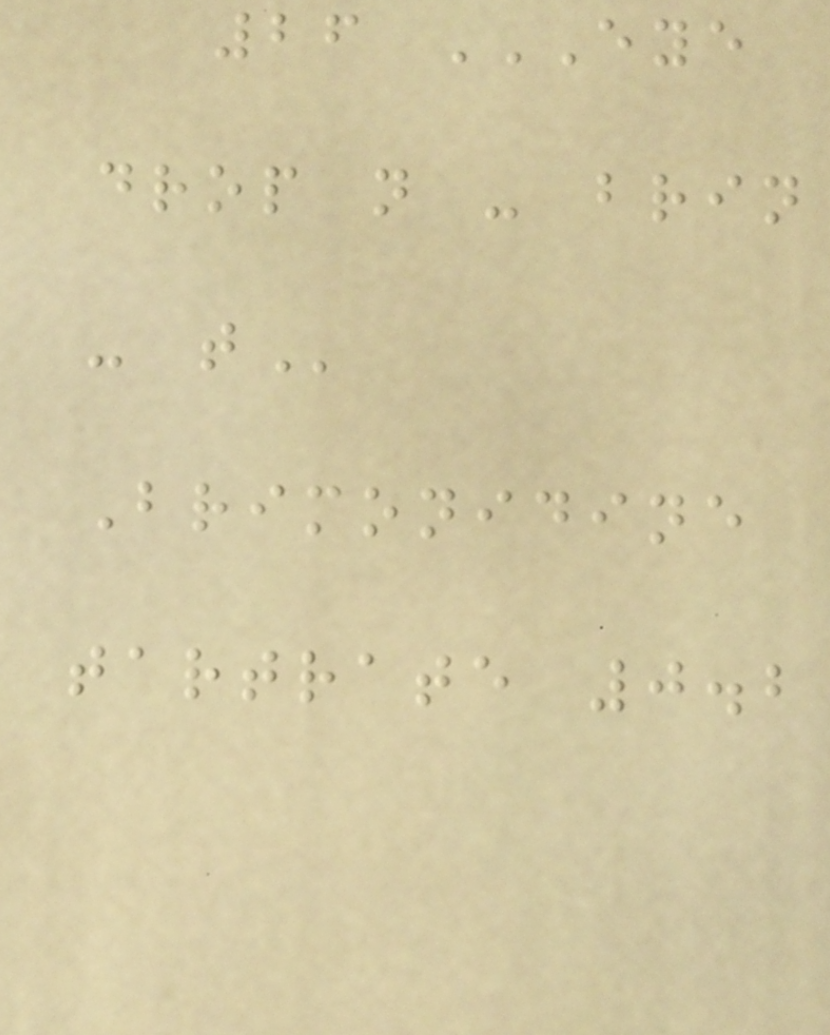26 EYE
DROP N - BRIN
- T
Brimonidine
tartrate 0.2
